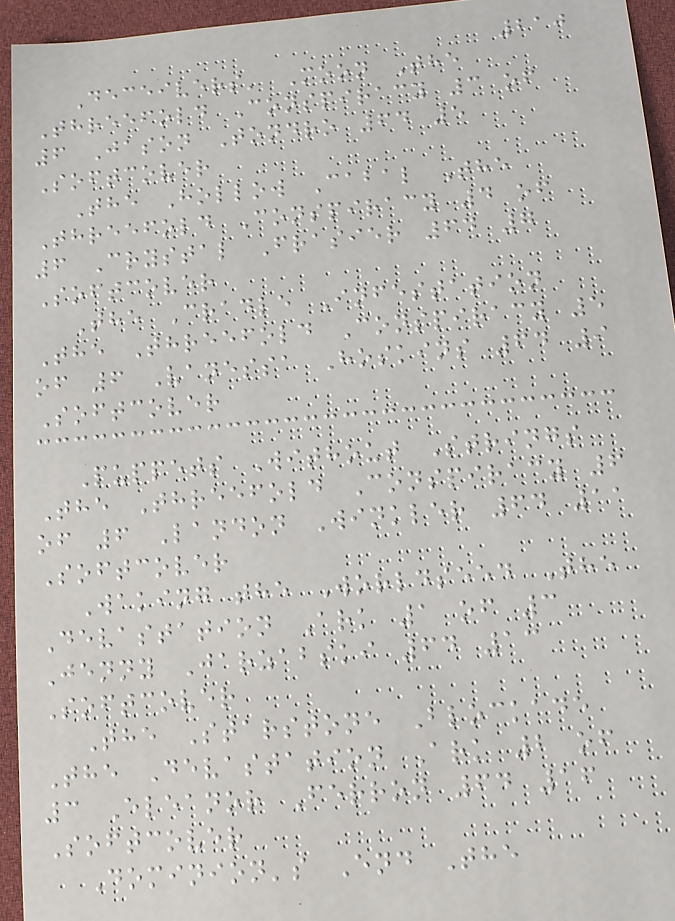210
Deceivers' Moon The
Threefold Conspiracy 3 of
6 Jason Tondro 64 5
Softcover
The Hollow Cabal The
Threefold Conspiracy 4 of
6 Crystal Frasier 64 7
Softcover
The Cradle Infestation
The Threefold Conspiracy 5
of 6 Vanessa Hoskins 64 9
Softcover
Puppets Without Strings
The Threefold Conspiracy 6
of 6 Landon Winkler 64 11
Softcover
Waking the Worldseed The
Devastation Ark 1 of 3
Jenny Jarzabski 64 13
Softcover
The Starstone Blockade
The Devastation Ark 2 of
3 Eleanor Ferron 64 16
Softcover
Dominion's End The
